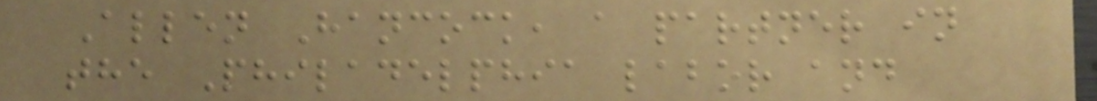Allen Hancock, a partner in
the Philadelphia labor and
